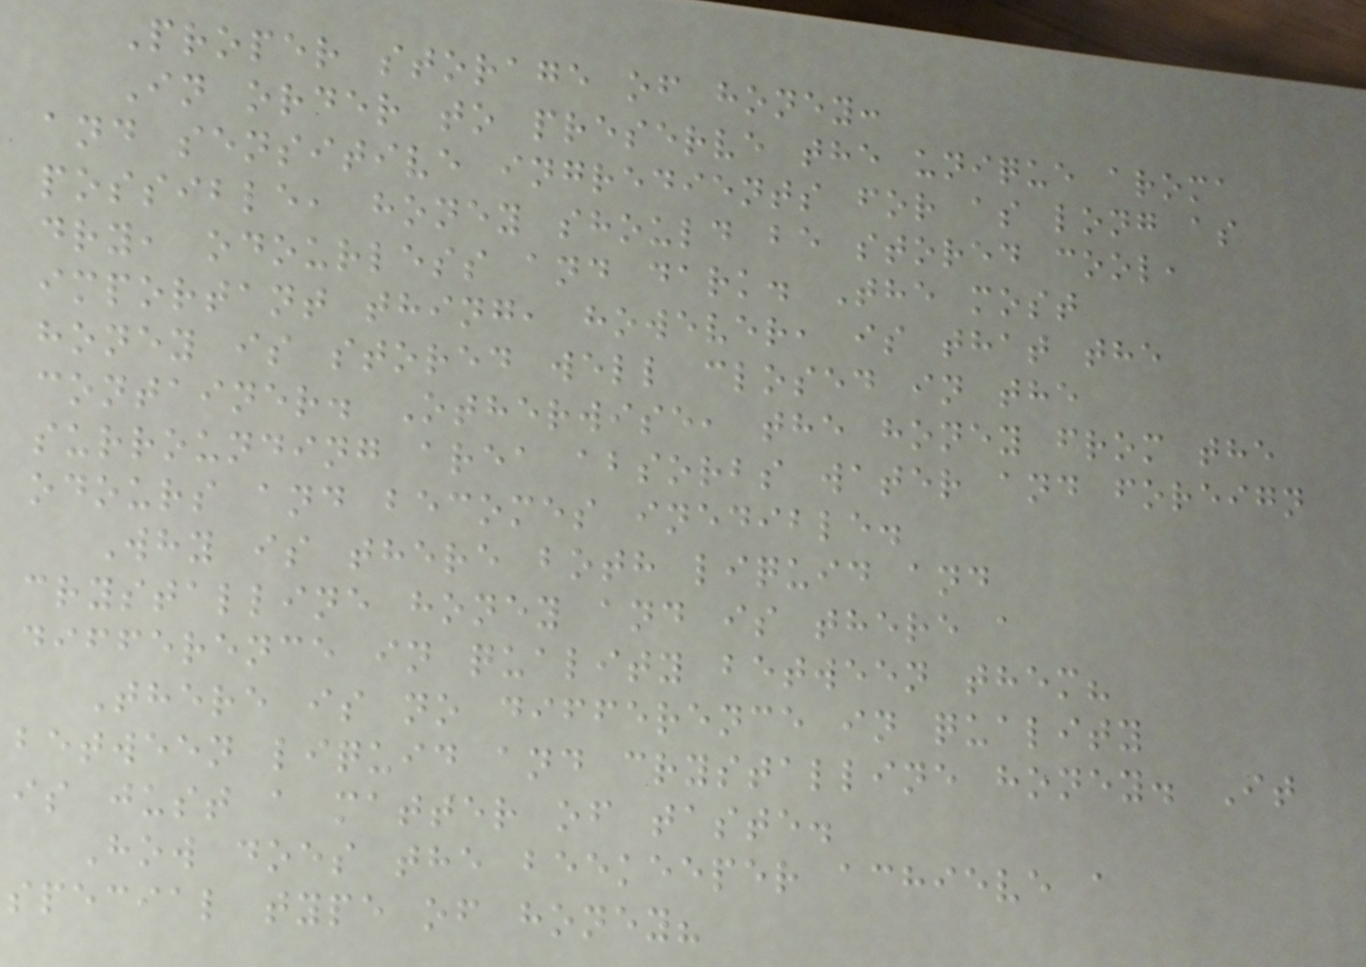Proper storage of honey:
In order to preserve the unique aroma
and sensitive ingredients for as long as
possible, honey should be stored cool,
dry, odourless and dark. The most
important thing, however, is that the
honey is stored well closed in the
container. Otherwise, the honey from the
surrounding area absorbs water and foreign
odours and becomes inedible.
Why is there both liquid and
crystalline honey and is there a
difference in quality between them?
There is no difference in quality
between liquid and crystalline honey. It
is just a matter of taste.
How does the beekeeper achieve a
special type of honey?
